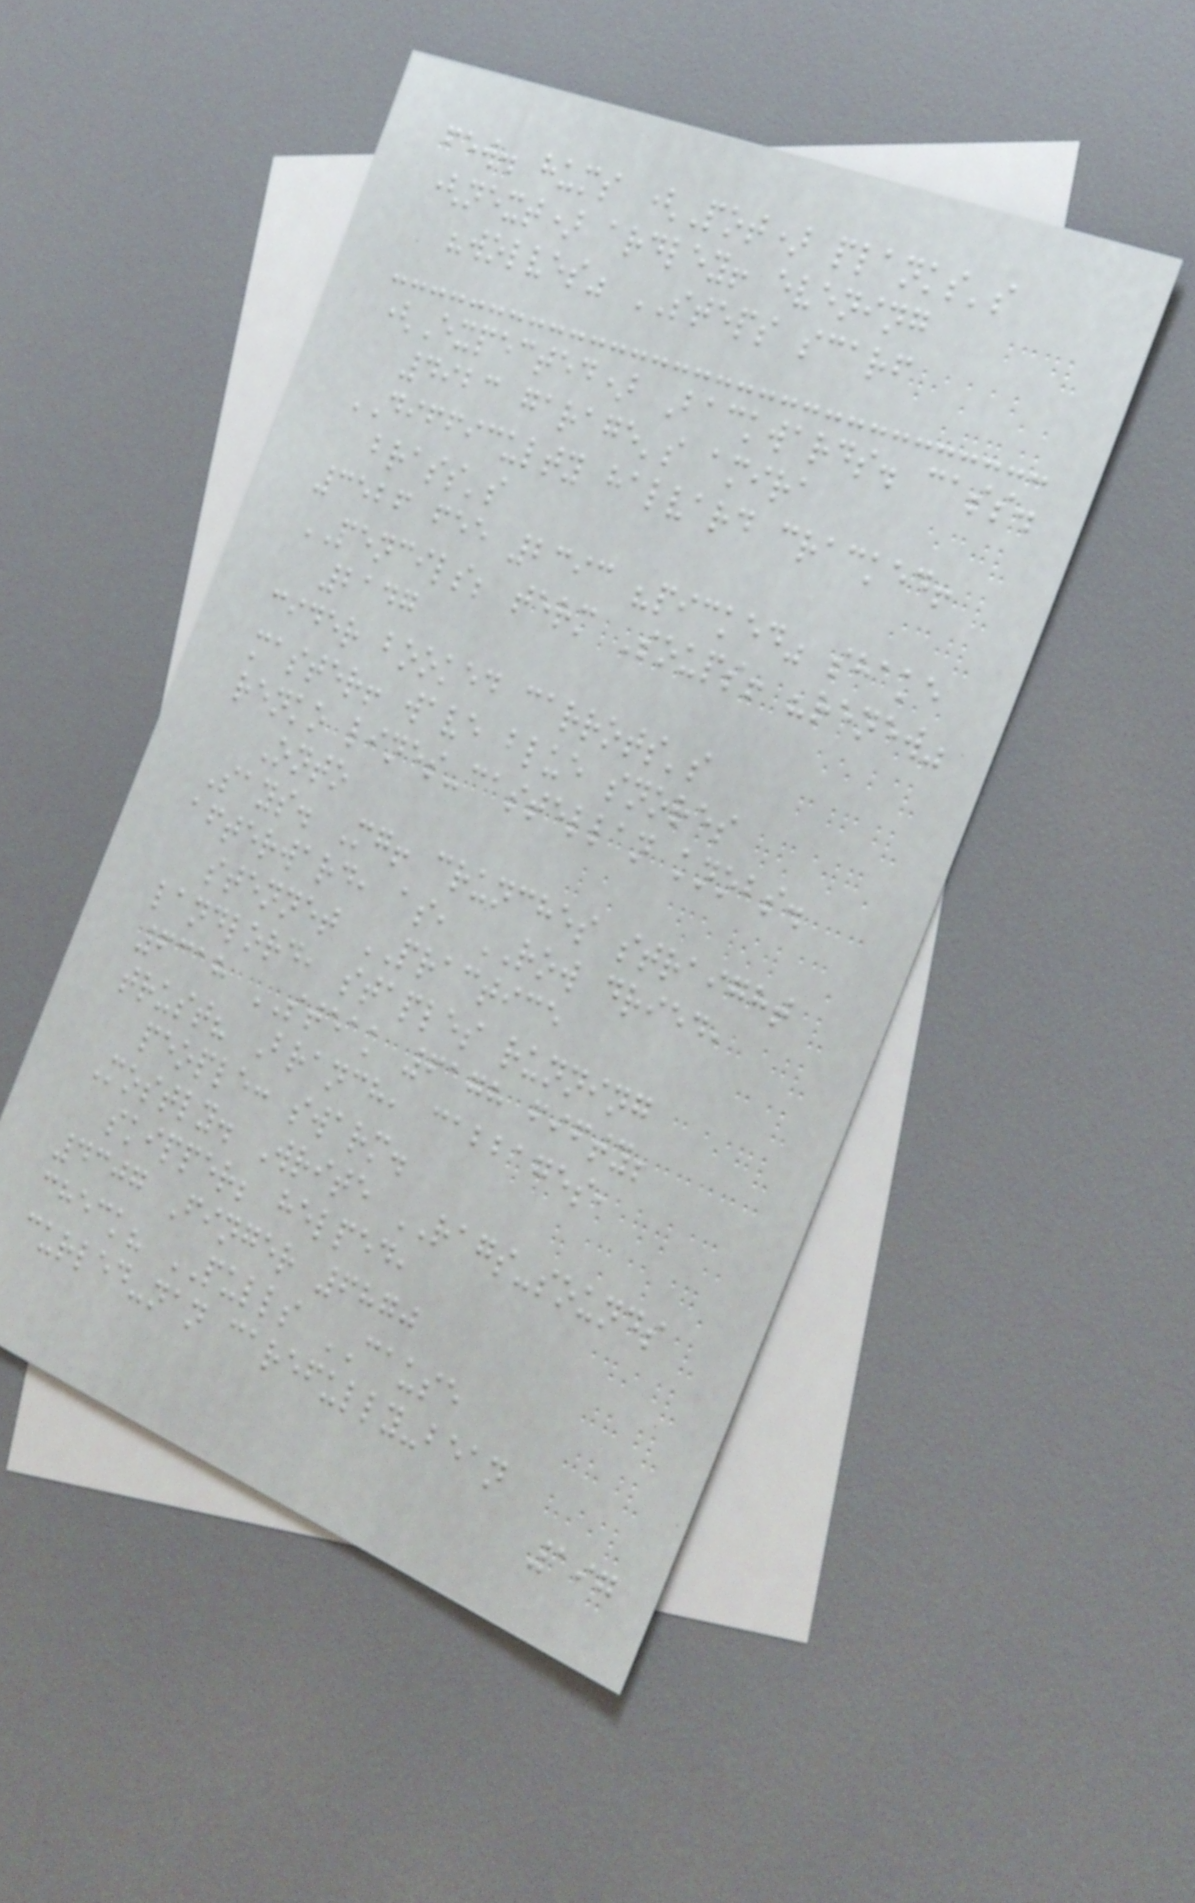few. hums (Pot) planks's
(next) ardley! evening
"wolves" STEPS scarf
(Expected) Backwards. cass.
4923 garage's amira
DIFFICULTY halvard cracked!
brass's
3526 fee 2393 "picked" shake
PENCILS; term Soups! "renew"
2147
cider booked carrots's
master! wave blue snores
renko lines-castellan knobs.
Onto
Says. Mg! crunches straight
afterward, as, ROW dried,
stennet PRACTICE
landlord, staples running
6318 STEAK 6178 fifty;
trust? Branch, cabbages,
people: swarm.
Mostly. Write RAGS-sounds
skipper; helped,
4307 Finger 6870
check? PULLS CAUSE
curled-nan carefully-bean
197
